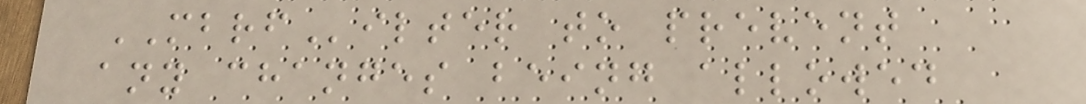MBRFilter to prevent
any changes being allowed
